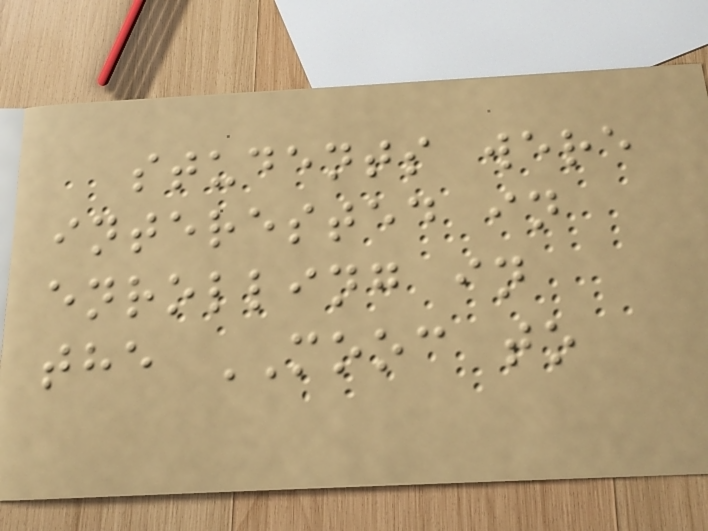students were
interested in
enrolling in
the MOOC to
